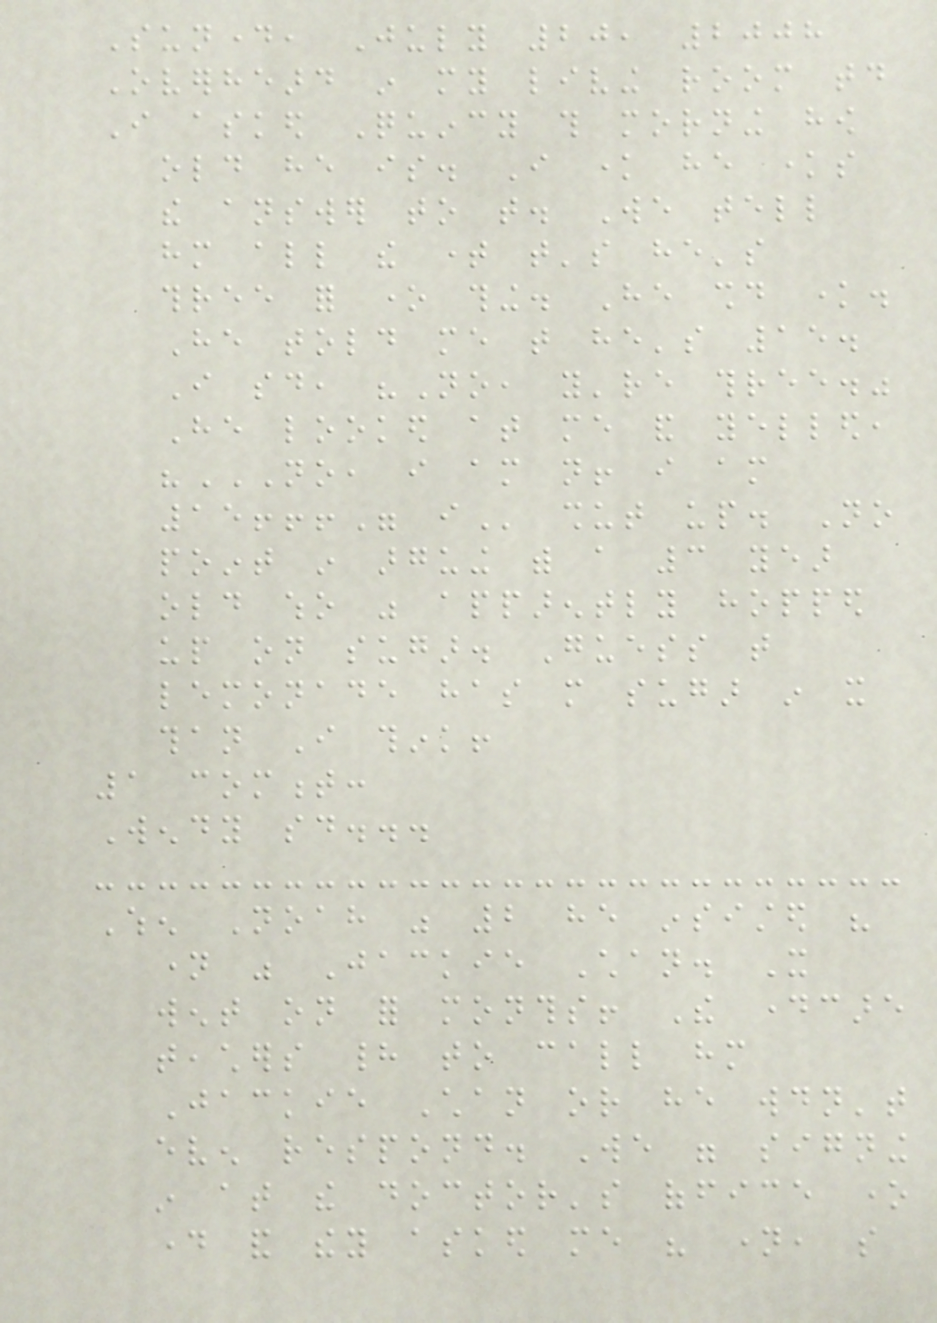Sunday, July 20, 2008
Overheard in my living room today
I asked Quincy this morning how
old he is. I know he knows
the answer to that. We tell
him all the time that's he's
three for one thing. He should know.
He told me that he's 15.
I said, "No, you're three."
He looked at me and yelled,
"NO, I AM NOT! I AM
15!!!" I shut up. No
point in arguing with a 3 year
old who was apparently hopped
up on sugar. Guess that
lemonade has more sugar in it
than I think!
1 comment:
Wendy said...
When Noah was 2 he insisted his
name was Jackie Chan. It
went on for months! The daycare
teachers had to call him
Jackie Chan or he wouldn't
even respond. We were signing
in at the doctor's office one
day and they asked me his name, so
